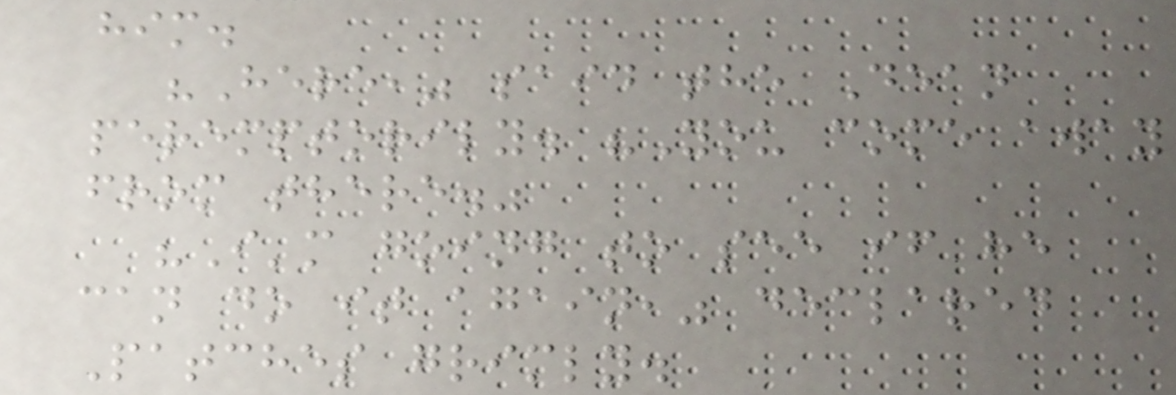him.
"Here," said the Dean
peremptorily. "You come away
from there."
"I'm going to see if he
can do it again," declared
Patches grimly.
